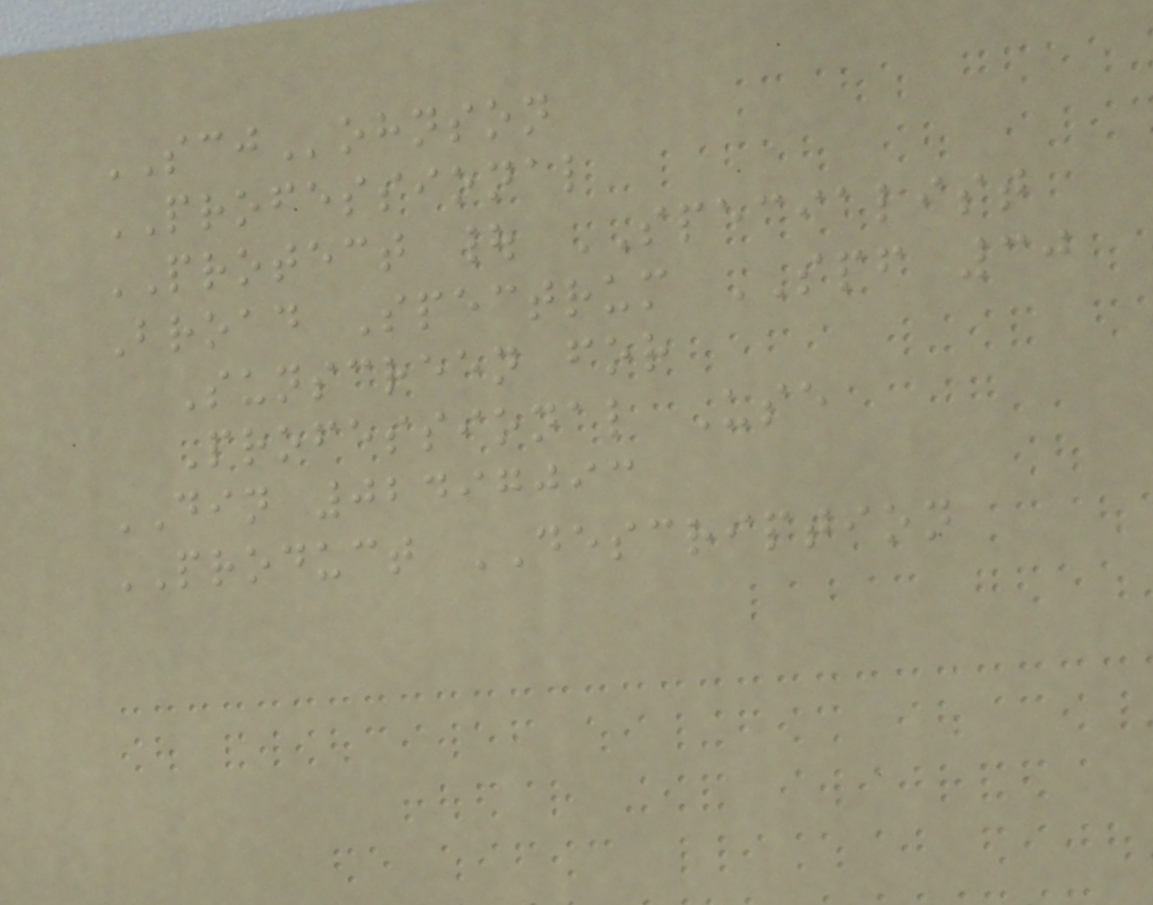SCJohnson
PROFESSIONAL
PROTECT | SPECIALIST
Broad Spectrum SPF 30
Sunscreen for
Professional Use
DIN 02497093
PRODUCT DESCRIPTION
